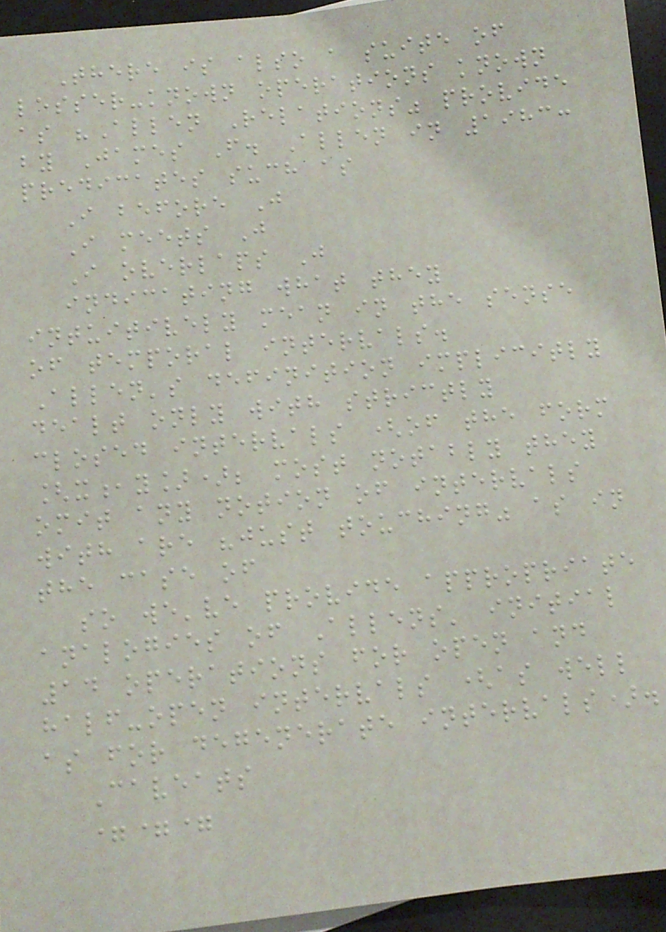There is also a suite of
lesser-known operations known
as "Allen Relations" provide
by James F. Allen in 1983:
predicates such as
I before J
I meets J
I overlaps J
indicating what they
intuitively mean in the sense
of temporal intervals.
Allen's definition implicitly
dealt only with strictly
closed intervals (of the form
[x,y]); most notably they
omit any notion of intervals
with are "just touching" as in
the case of
so we've provide appropriate
analogies of Allens' initial
14 operations for open and
half-open intervals (as well
as for degenerate intervals).
Caveats
===
